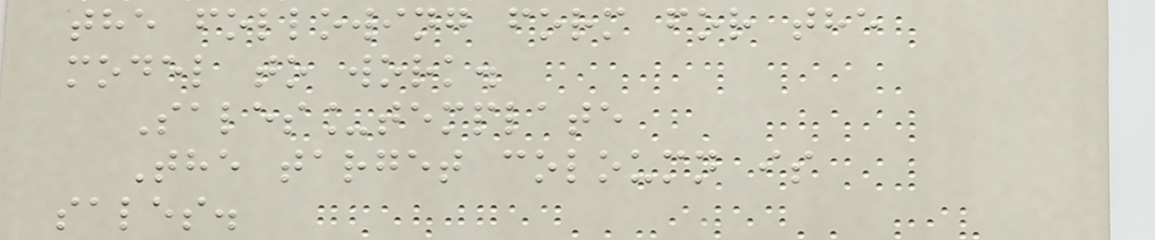the following form for the
model to work.
Sales_template
The target coloumn is
sales.
